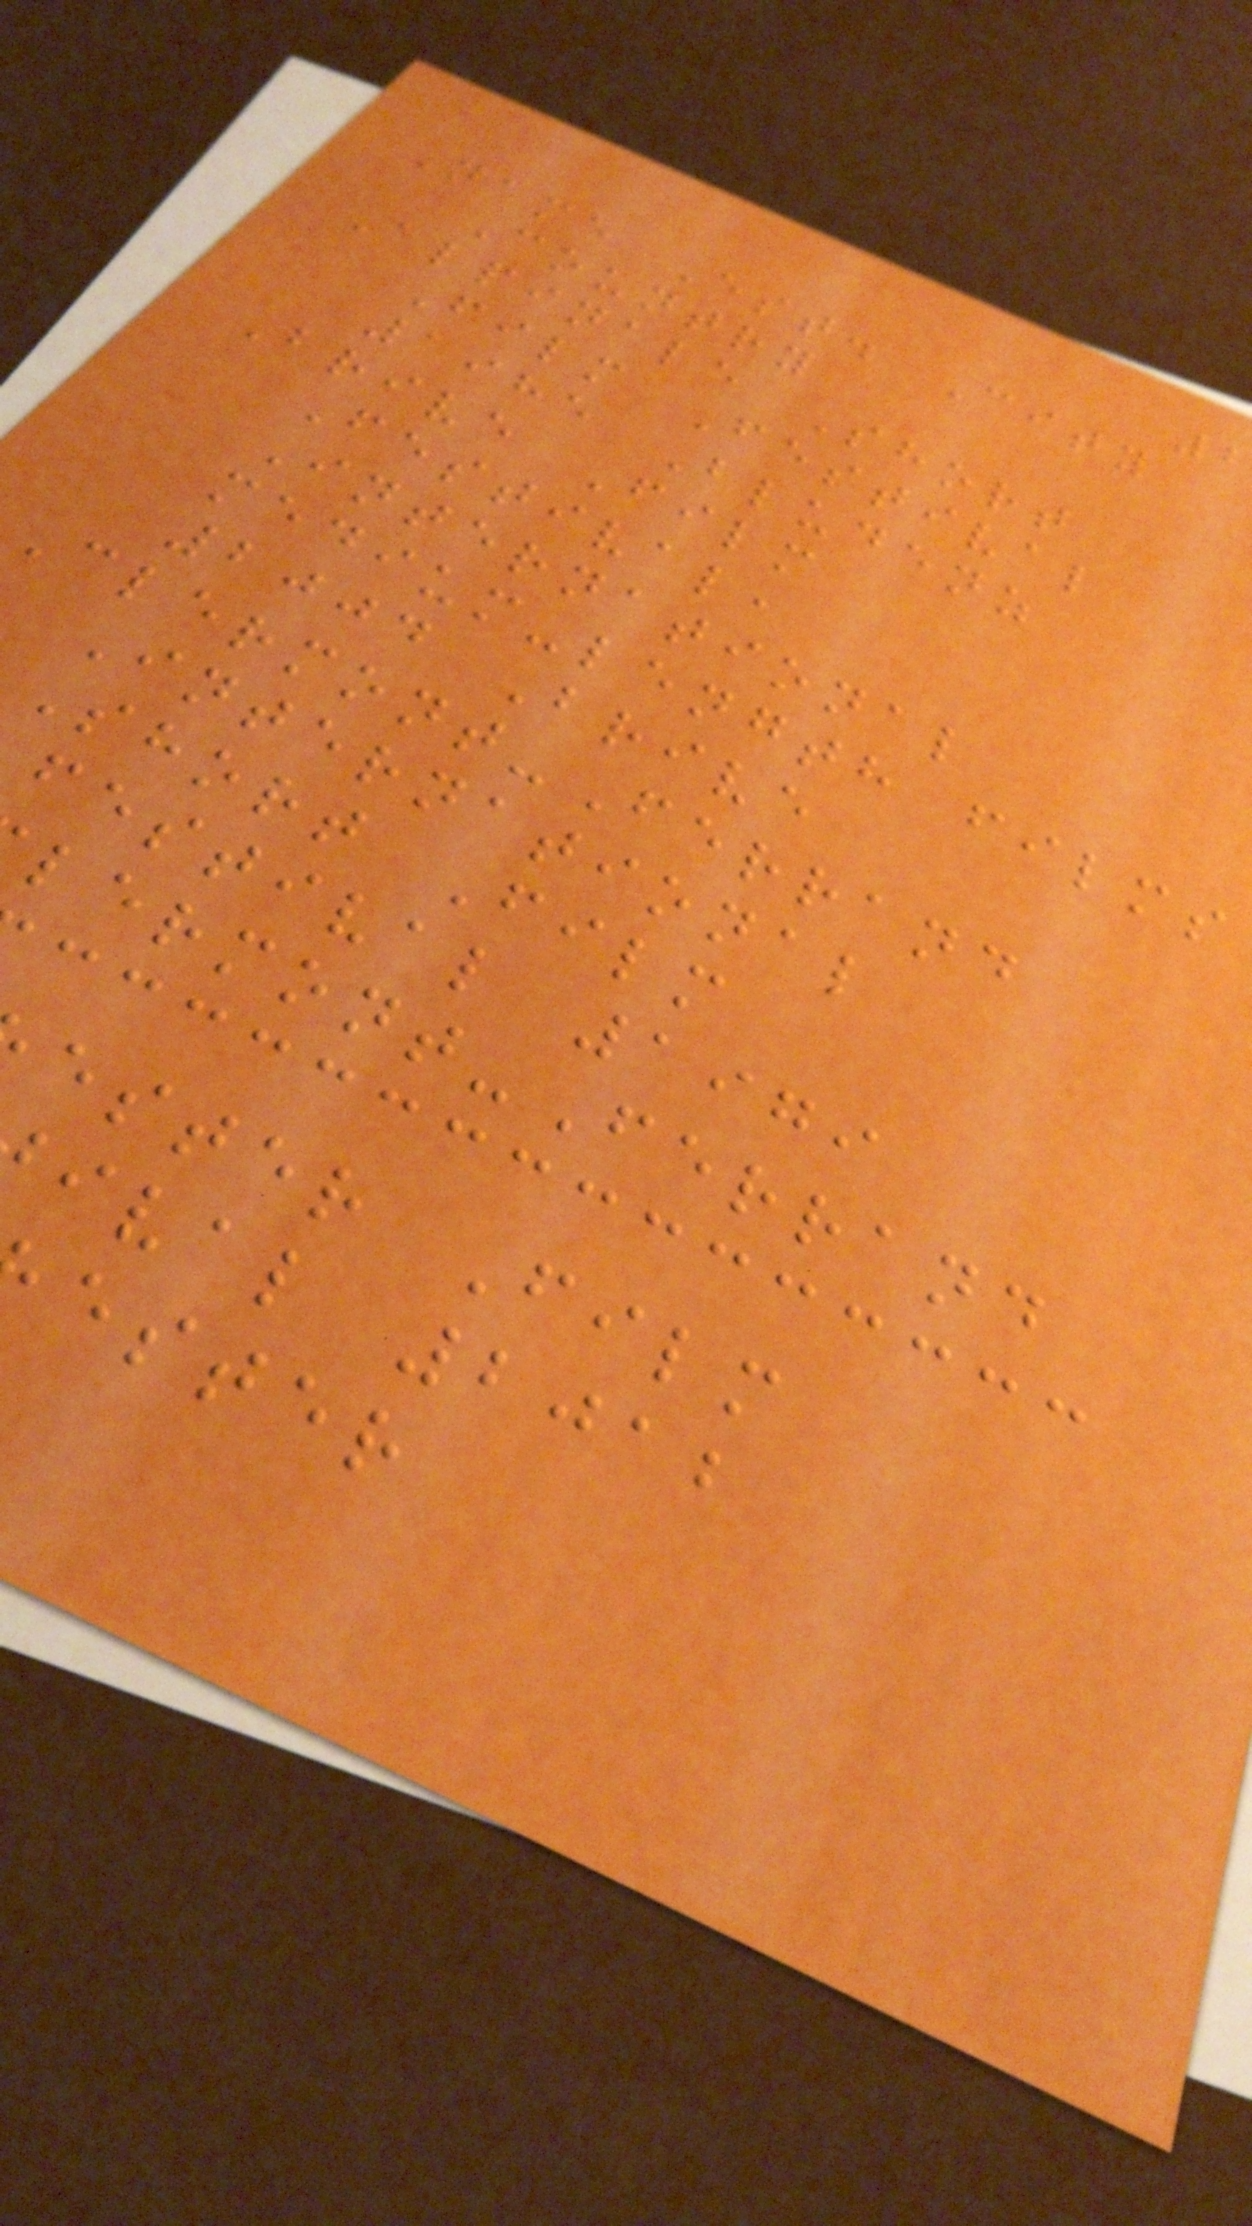Name Est. City
Country
Alpinale Short
Film Festival
1985 Bludenz
Brive Film
Festival,
International
medium-length films
2004 Brive
Clermont-Ferrand
International
Short Film
festival 1979
lermont-Ferrand
ester Film
ival 2012
ester
